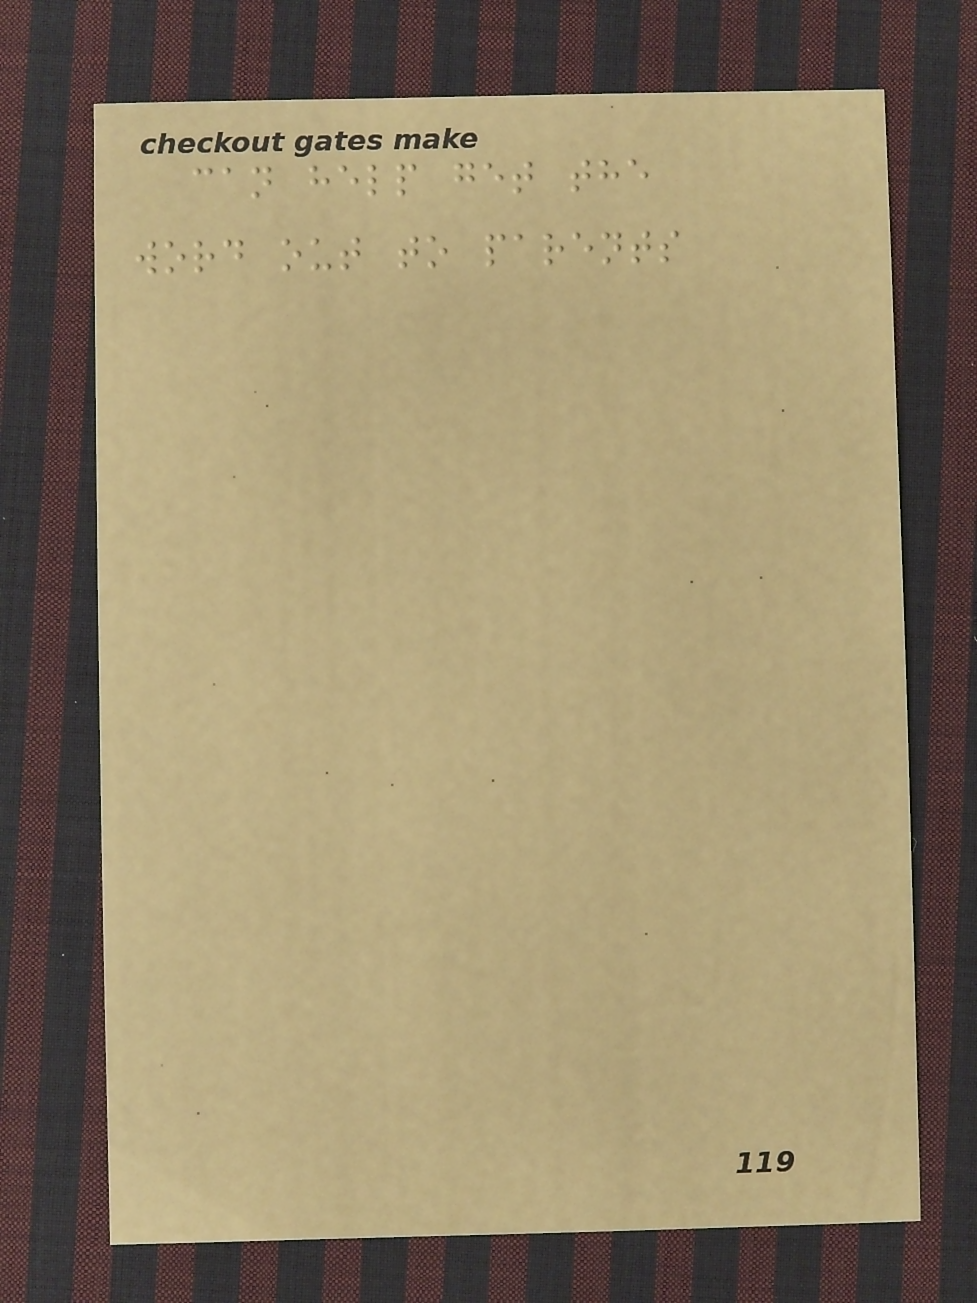can help get the
word out to parents
